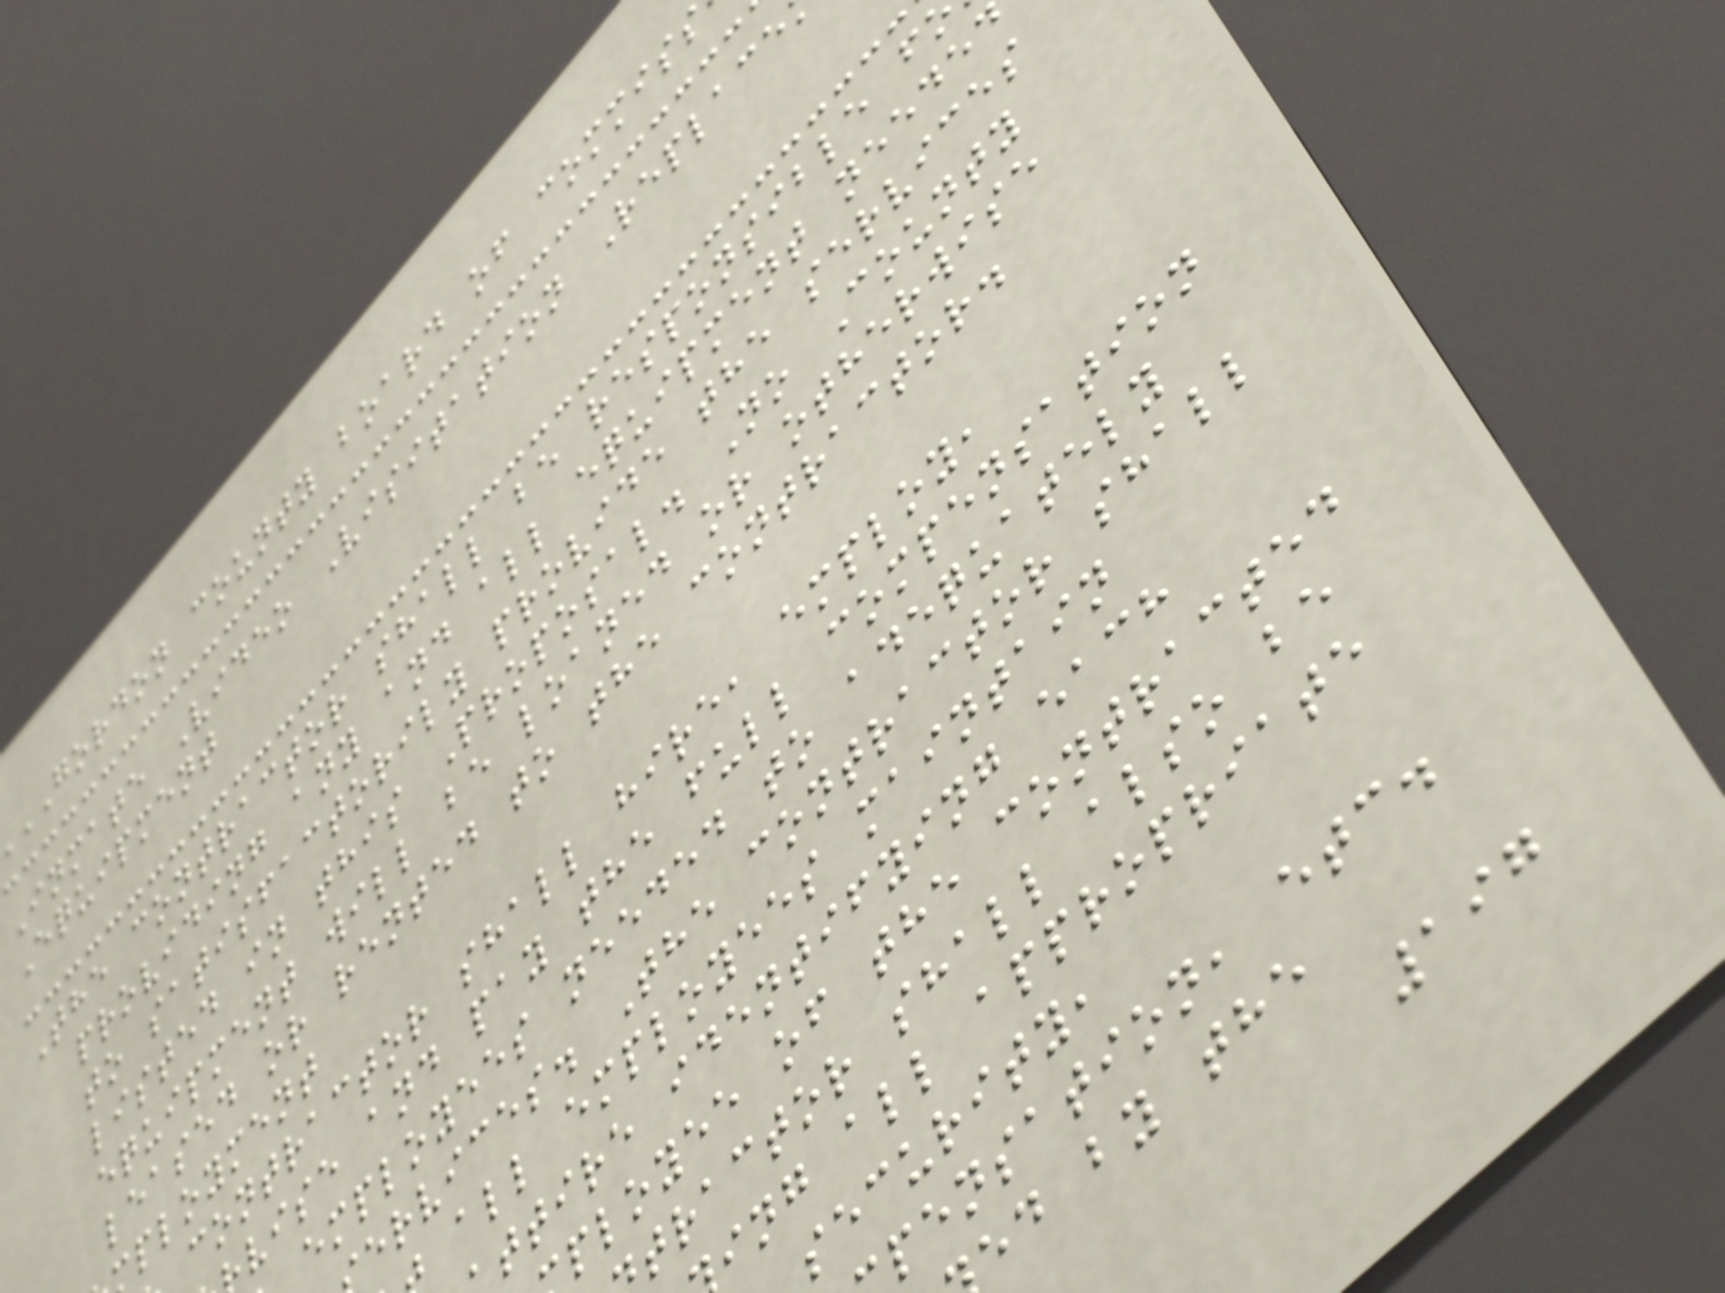GORDON county board of
Inmate Video Visitation Replace
Equipment
The contractor shall be responsible f
providing any and all equipment needed
to satisfactorily provide the services
listed in this Proposal. No County
equipment will be loaned or otherwise
leased or rented to the contractor.
ployment
contractor shall hire, employ,
vise and pay the full compensation
employees needed to adequately
ervices. The contractor shall
all employees maintain
ttire identifying each
ployee of the contracted
tractor shall also be
ing all appropriate
security,
pensation, etc.
ed by the
197
